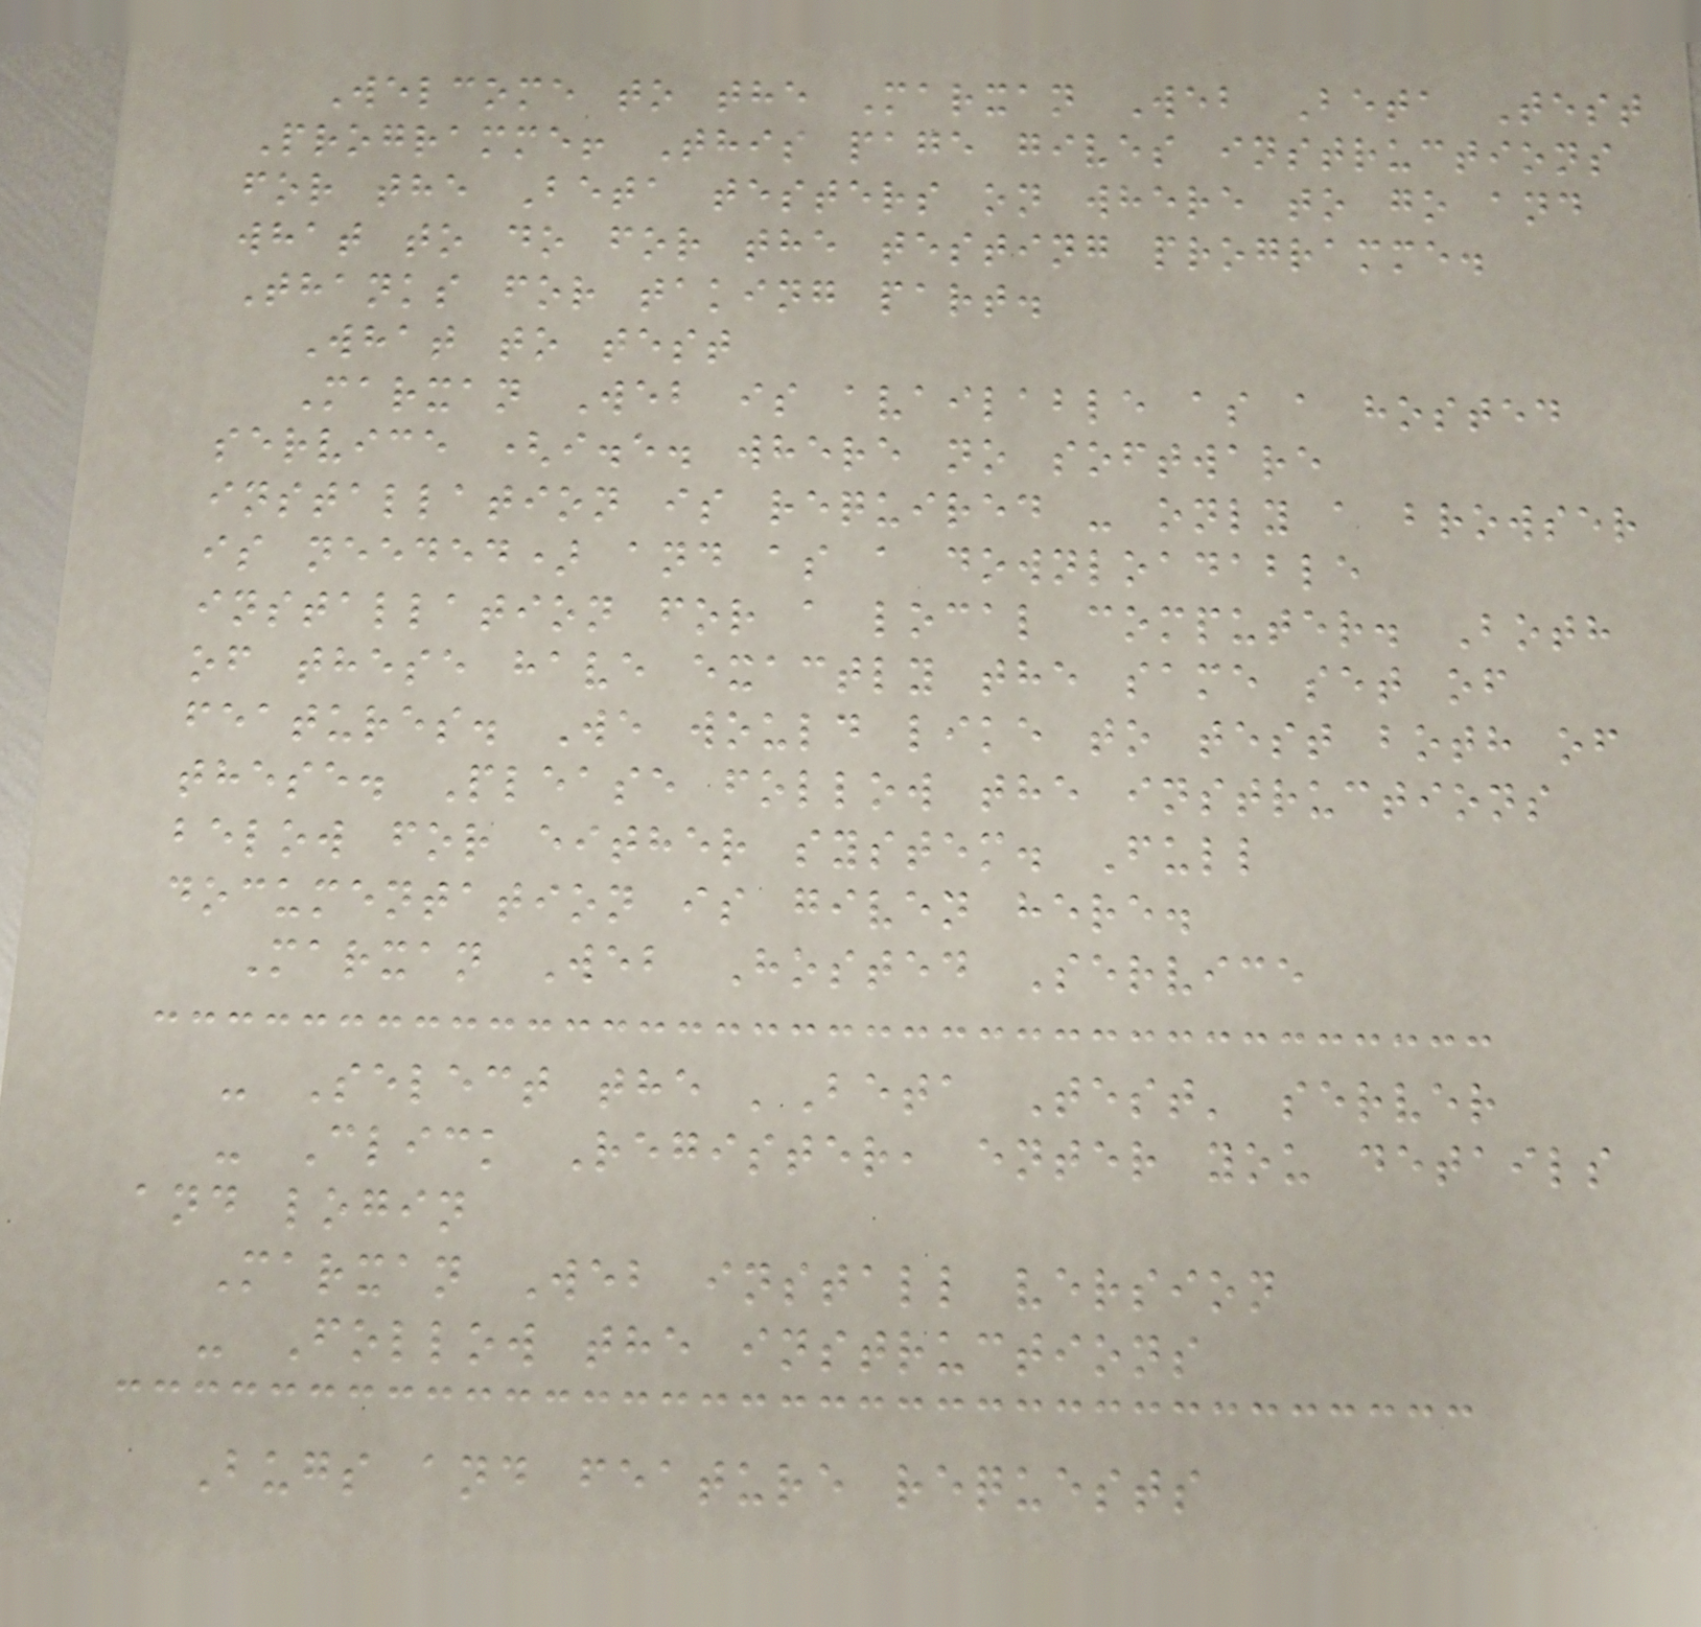Welcome to the Marxan Web Beta Test
Programme! This page gives instructions
for the Beta testers on where to go and
what to do for the testing programme.
Thanks for taking part.
What to test
Marxan Web is available as a hosted
service (i.e. where no software
installation is required - only a browser
is needed) and as a downloadable
installation for a local computer. Both
of these have exactly the same set of
features. We would like to test both of
these. Please follow the instructions
below for either system. Full
documentation is given here.
Marxan Web Hosted Service
- Select the 'Beta Test' server
- Click Register, enter you details
and login
Marxan Web install version
- Follow the instructions
Bugs and feature requests
